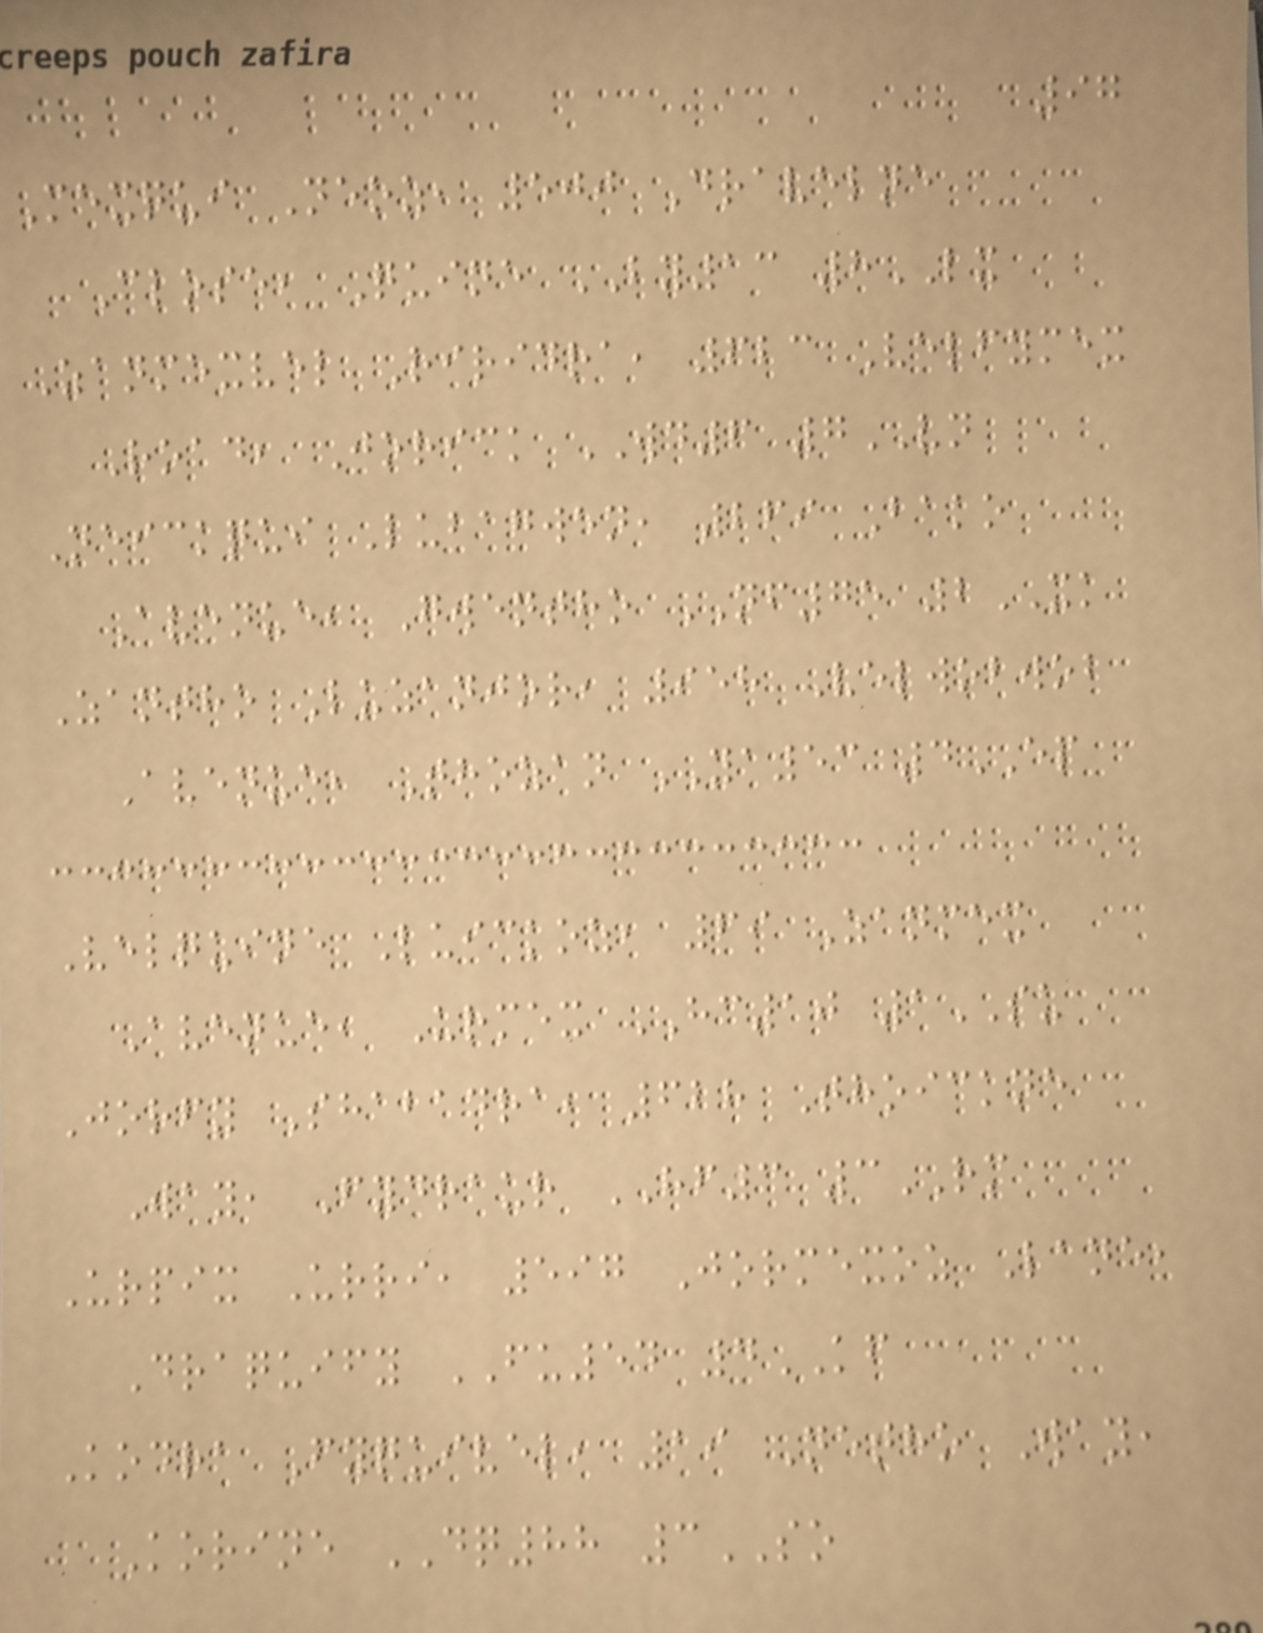97
Mexqui Neoz, 500 Dravelne
Close, Quine BY13 8LX
Zanmexvel Riridra, 623 Velfymex
Road, Jorick WD6 7VN
Neickqui Lubagwen, 269 Bako
Avenue, Gwentho NF75 2XK
Zantho Luzanjor, 958 Velwobwob
Avenue, Thozan YA53 4EP
Velquine Luickoz, 69 Zanmex
Avenue, Urmex HC10 1SU
Jorfy Shabadra, 628 Thoickne
Way, Fydraur HF3 3RM
Urpix Urri, 597 Jormexoz Lane,
Draquify FU54 4KF
Kodra Fyquivel, 19 Netho Way,
Korine DQ88 3SO
